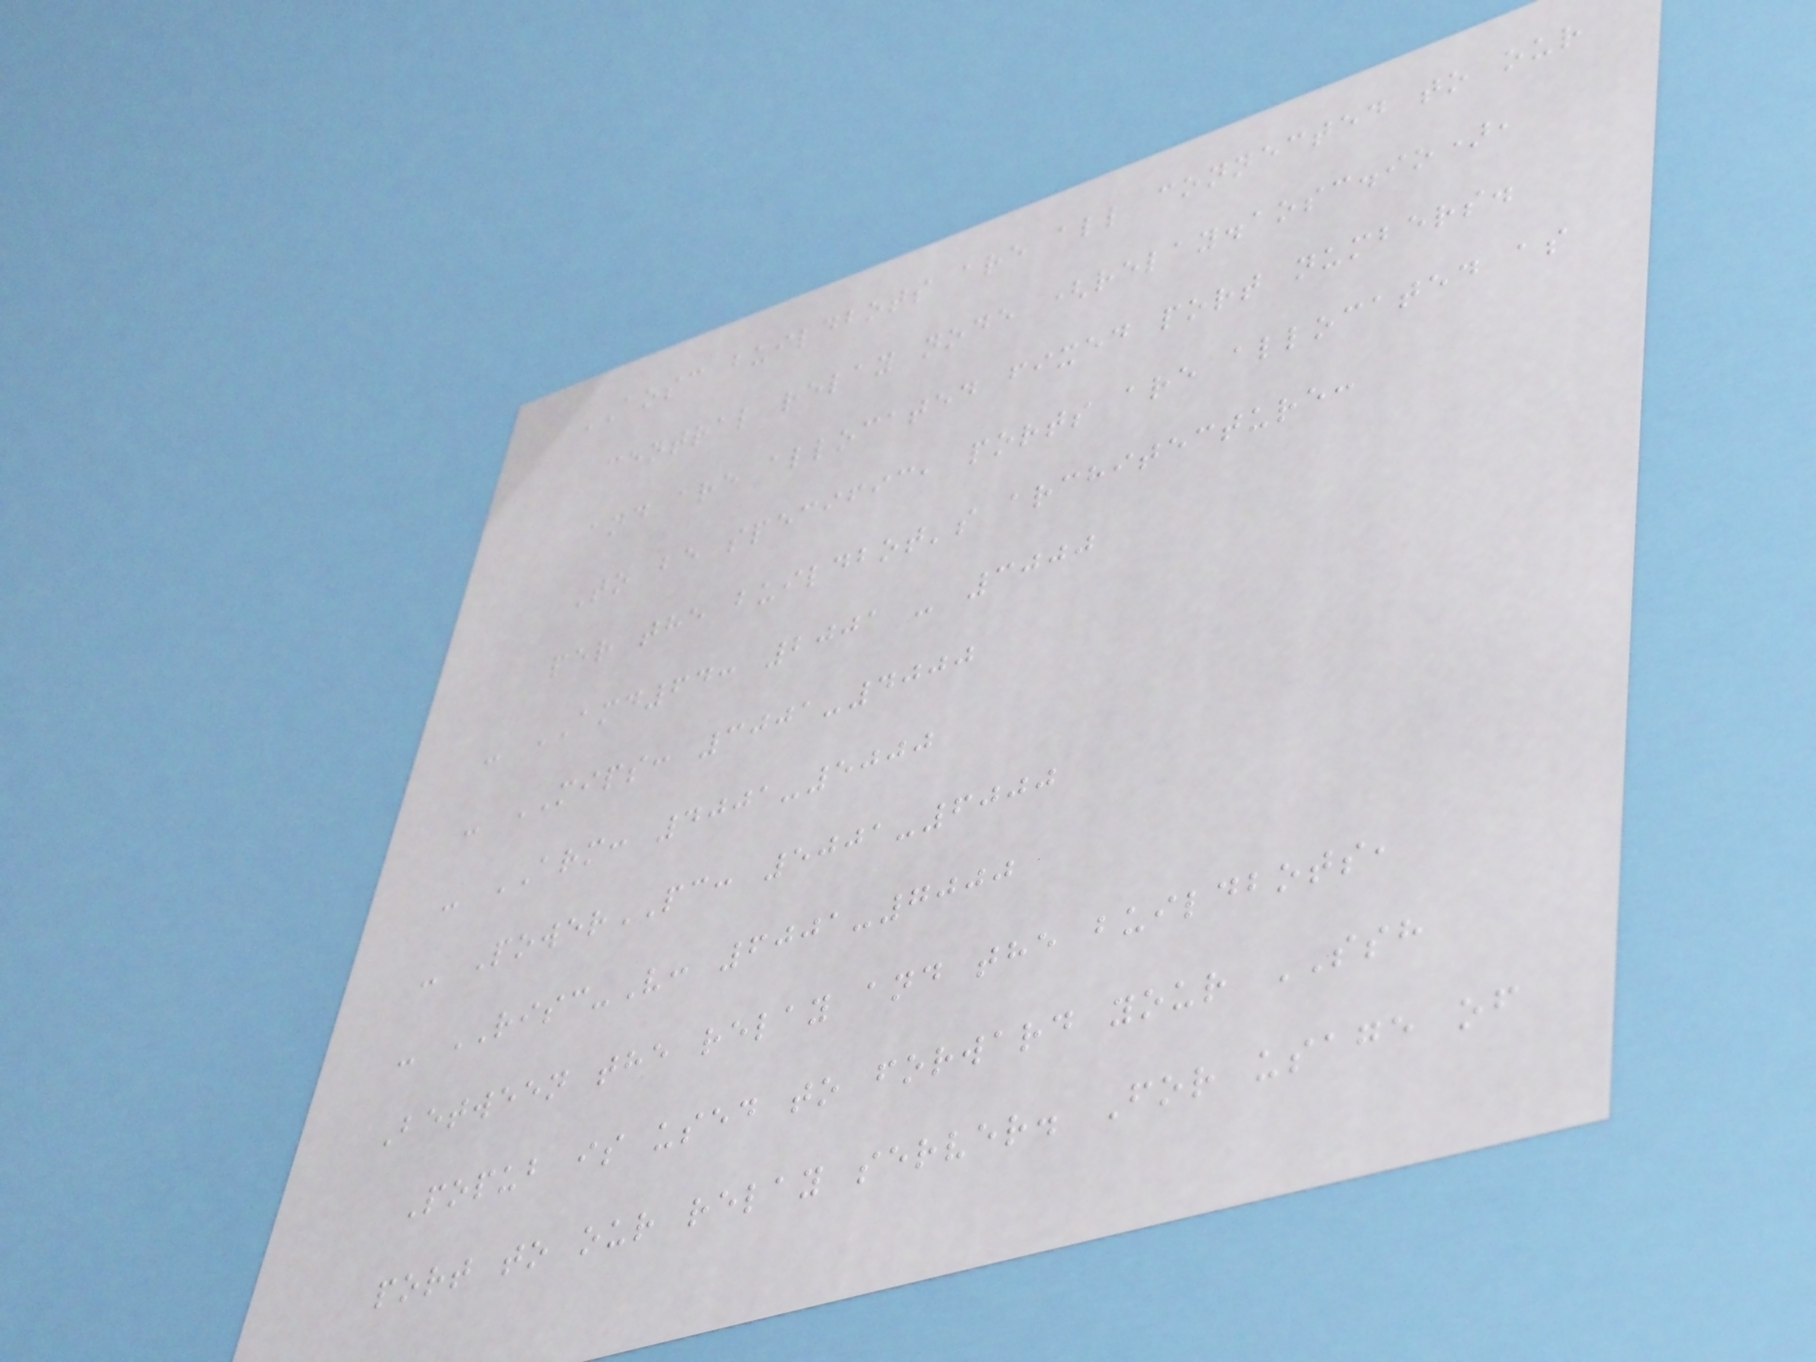AOSC buildbots are all connected to our
central relay node (relay.aosc.io),
and are allocated fixed port numbers.
To be specific, ports are allocated as
per the buildbot's architecture:
- AMD64: 2001 - 3000
- MIPS: 3001-4000
- ARM: 4001-5000
- PowerPC: 5001-6000
- RISC-V: 6001-7000
Between the relay and the buildbots,
Popub is used to forward your SSH
port to our relay server. For usage of
